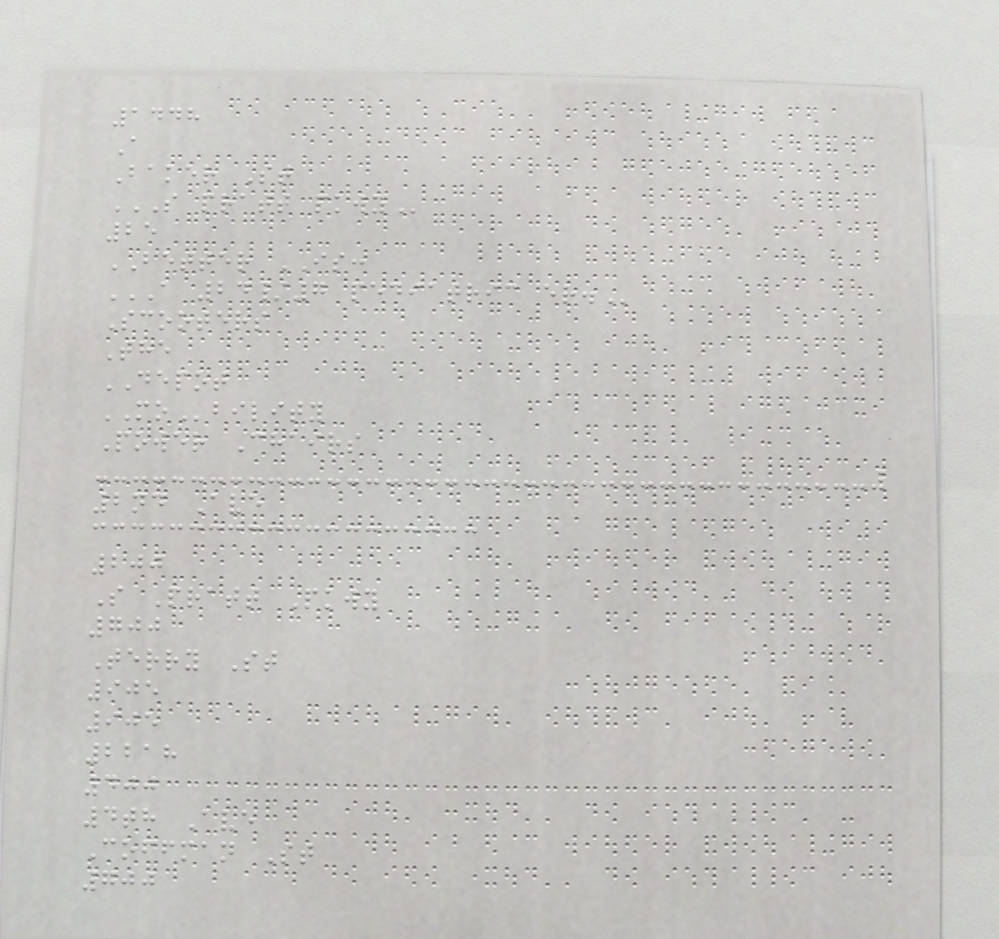1448
A
Baker St
S PRATT PKWY
25
BETTER IS:
A 24/7 PEDIATRIC ER.
Scooters
The
DEPOT
MObility
Power Chairs
2nd Ave
200
S Pratt Pkwy
700
Terry St
905
905
2218
400
4th Ave
Coffman St
700
